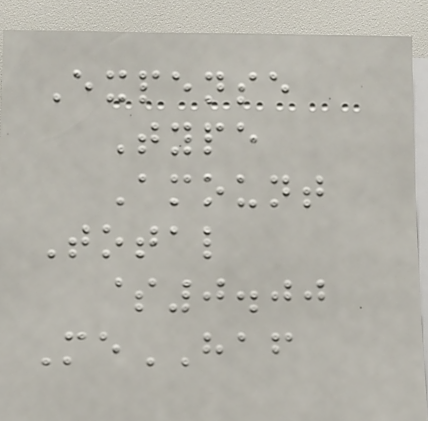Expense
Type
Amount
Total
$0.00
MeHAF
